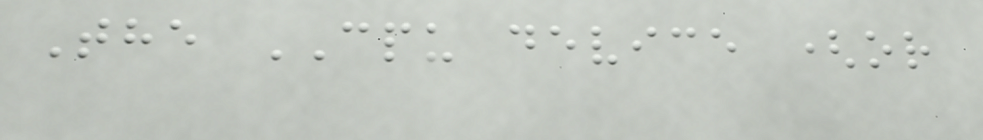The CPU device (or
